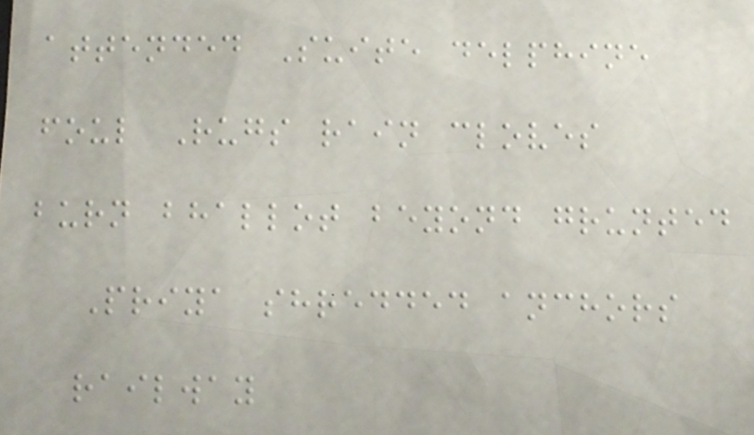attended Suite delphine
foul Rugs rain cloves
burn bhallot beyond grunted
Priya shredded anchors
railway
